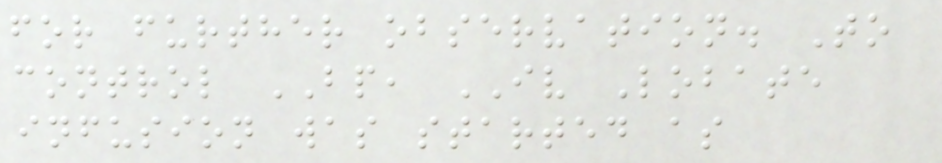for further observation. To
control BP, IV Lobate
infusion was started as
